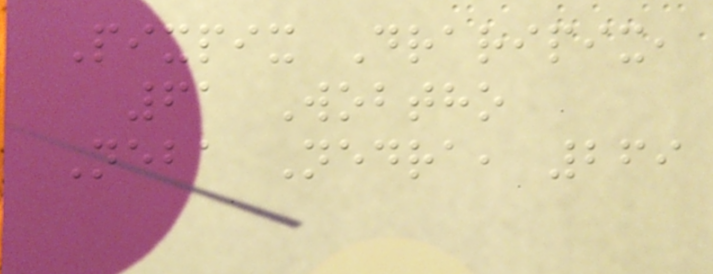Pixpix Draripix,
61 Wobtho
Neba Nedra, 269
